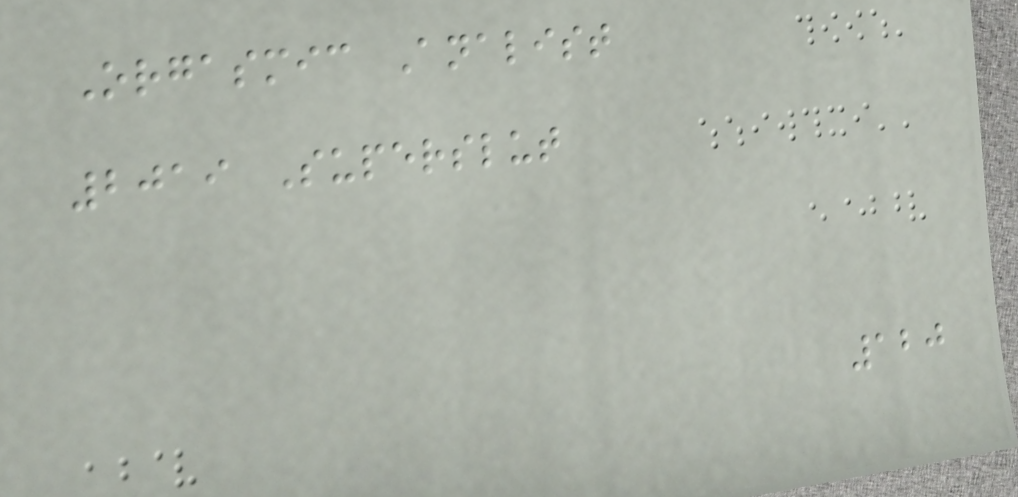Orgasmic Analist
2019 Superslut
120
